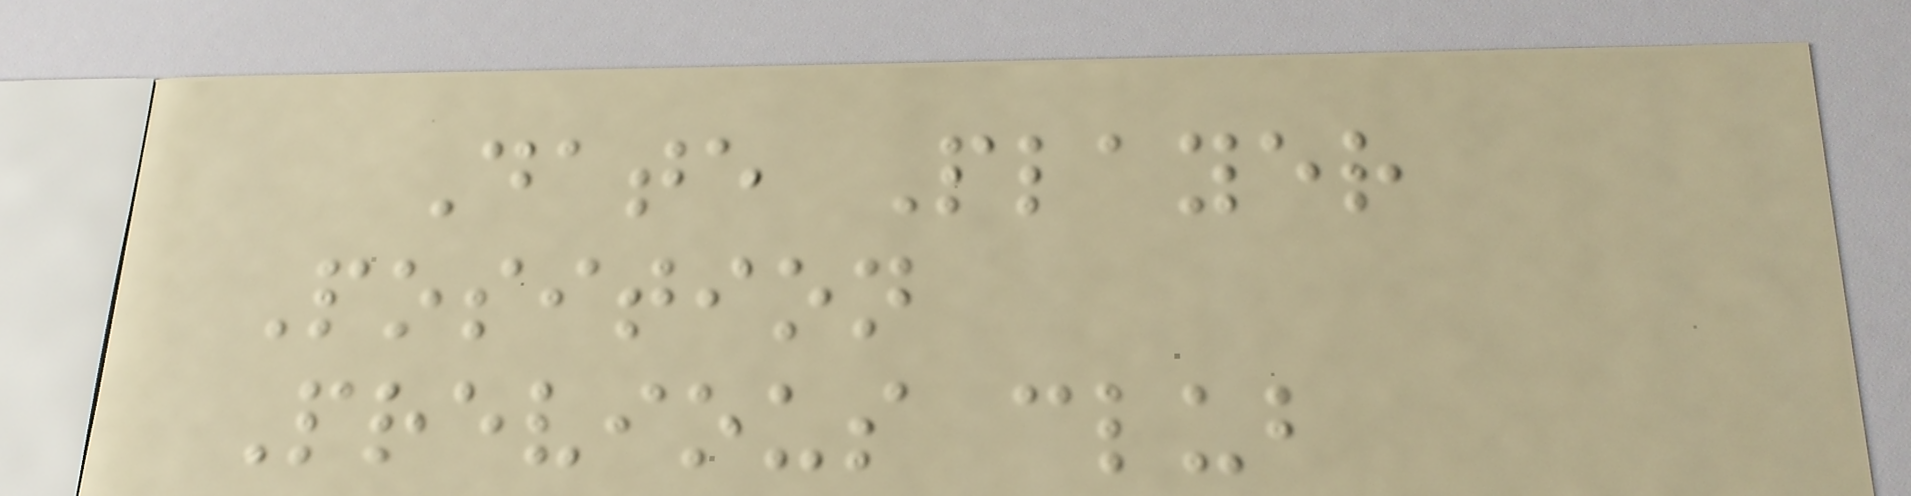Date Player
Position
Previous club
